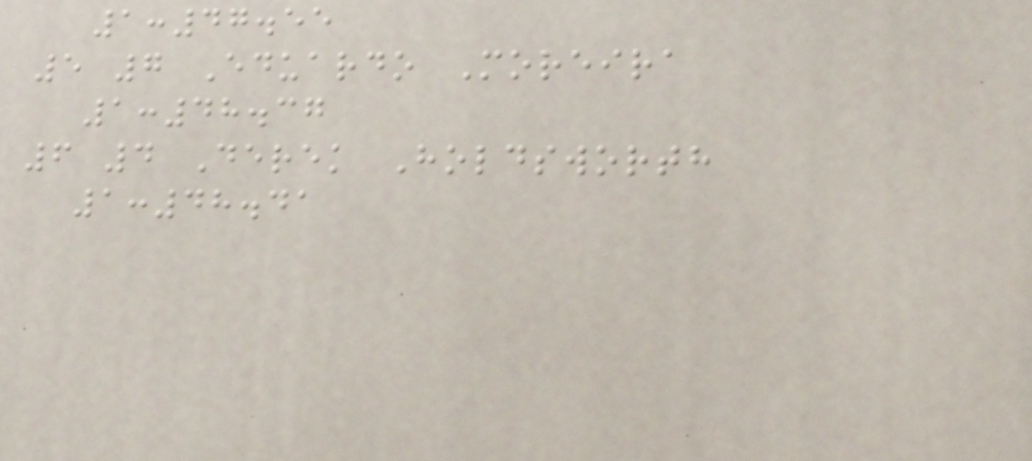1:47.55
5 7 Eduardo Moreira
1:48.37
6 4 Derek Holdsworth
1:48.41
